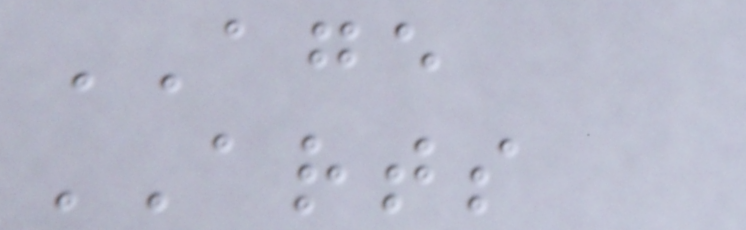AGE
ARTS
